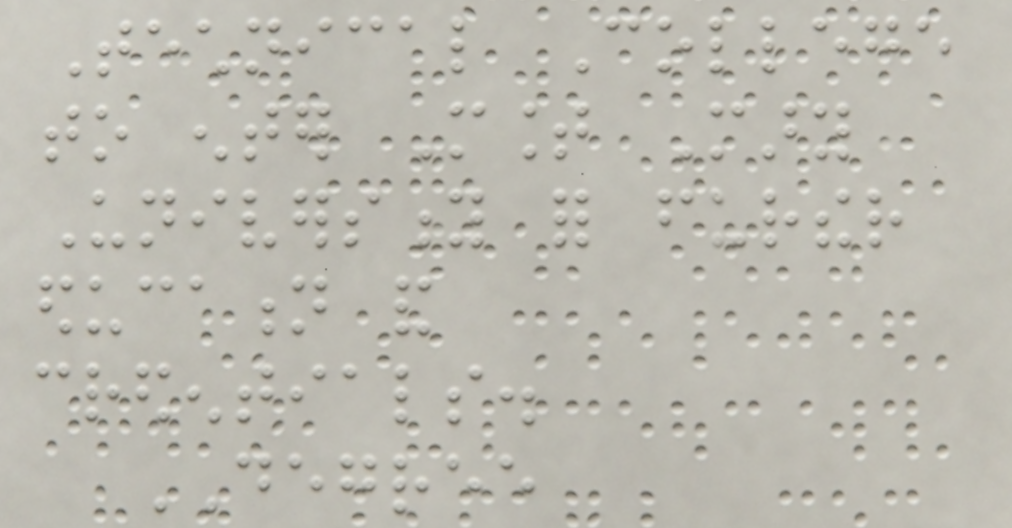Technical College
to enter Mount Mary
University for further
education and
credentials.
DEGREE
